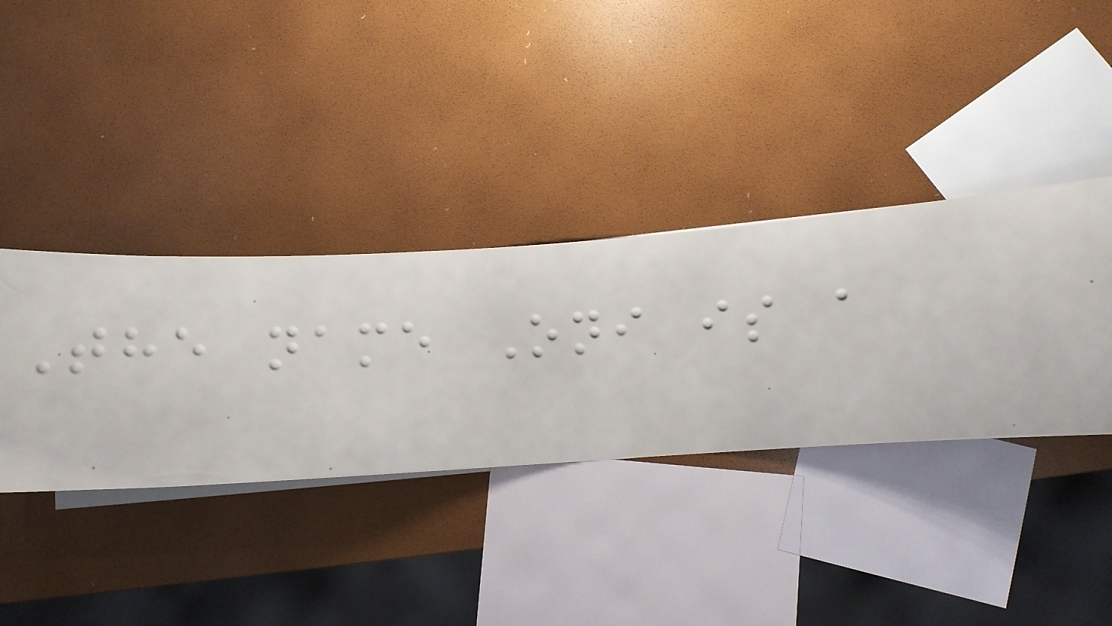The name Oni is a
